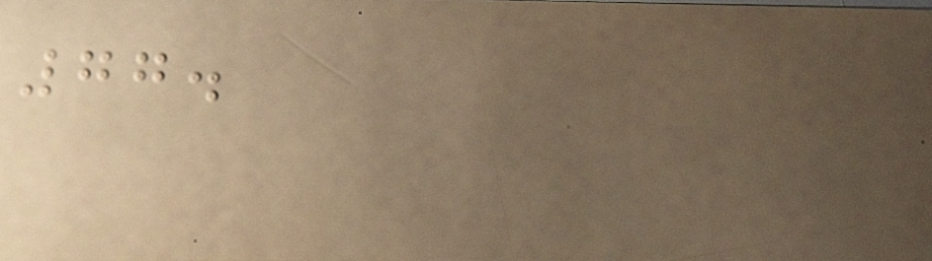77.
